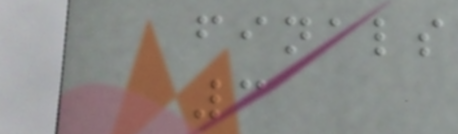finals
3
